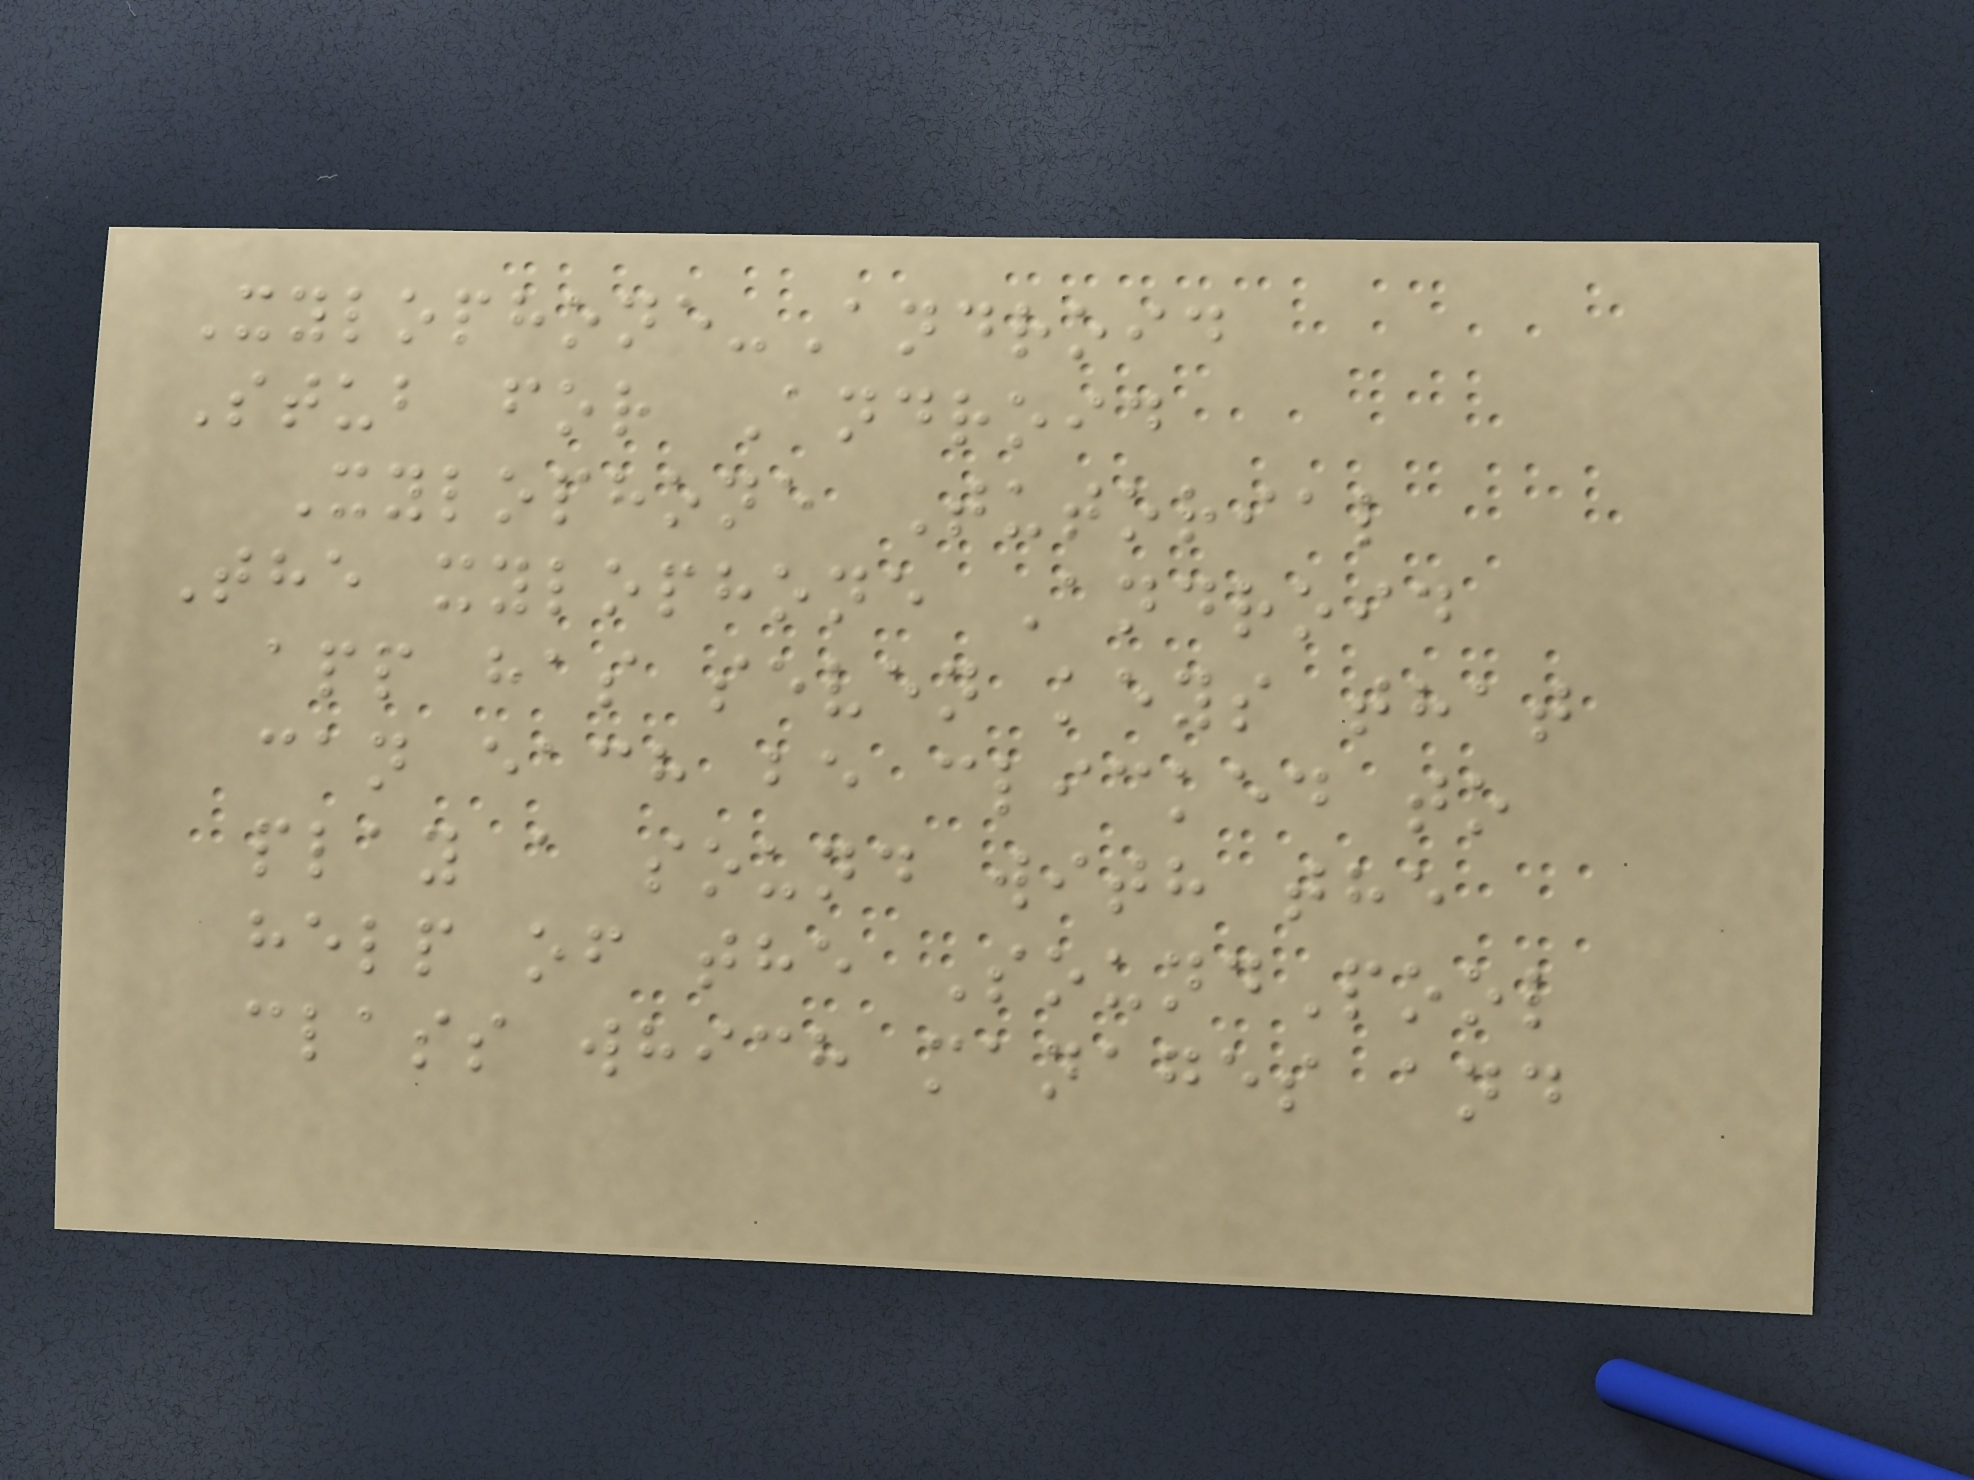Xylophone-Android
Stub for Android
Xylophone Tutorial
The xylophone Android
app has seven keys that
can each be clicked to
play a sound with the
help of the SoundPool
class which manages and
